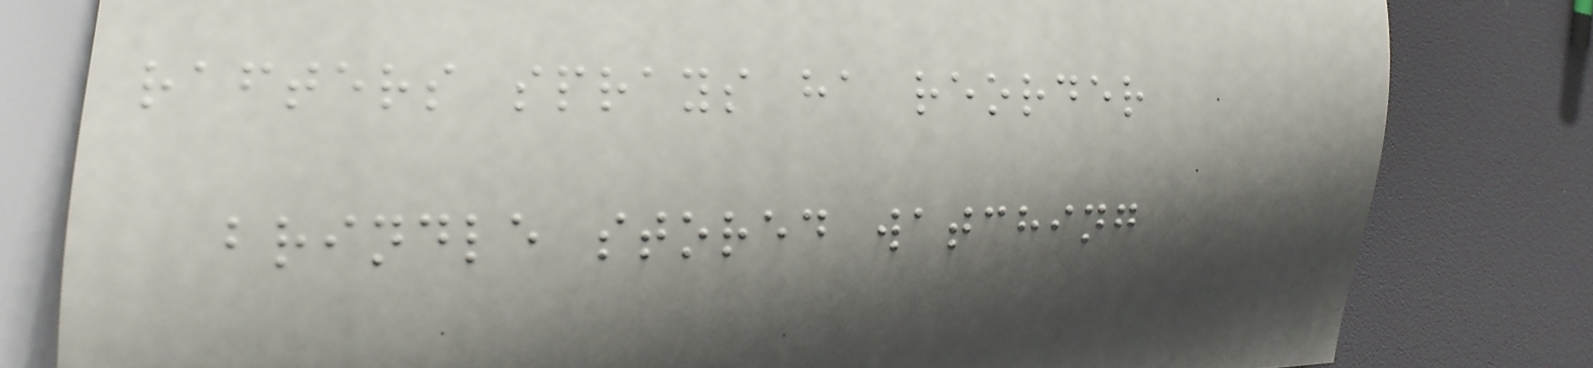rafters sprays ha reorder
brindle stored watching
